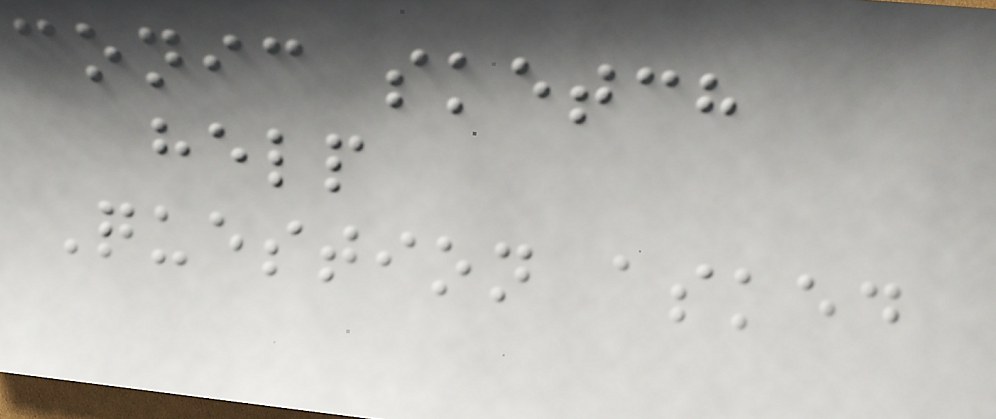conic sketch
help
Question asked
